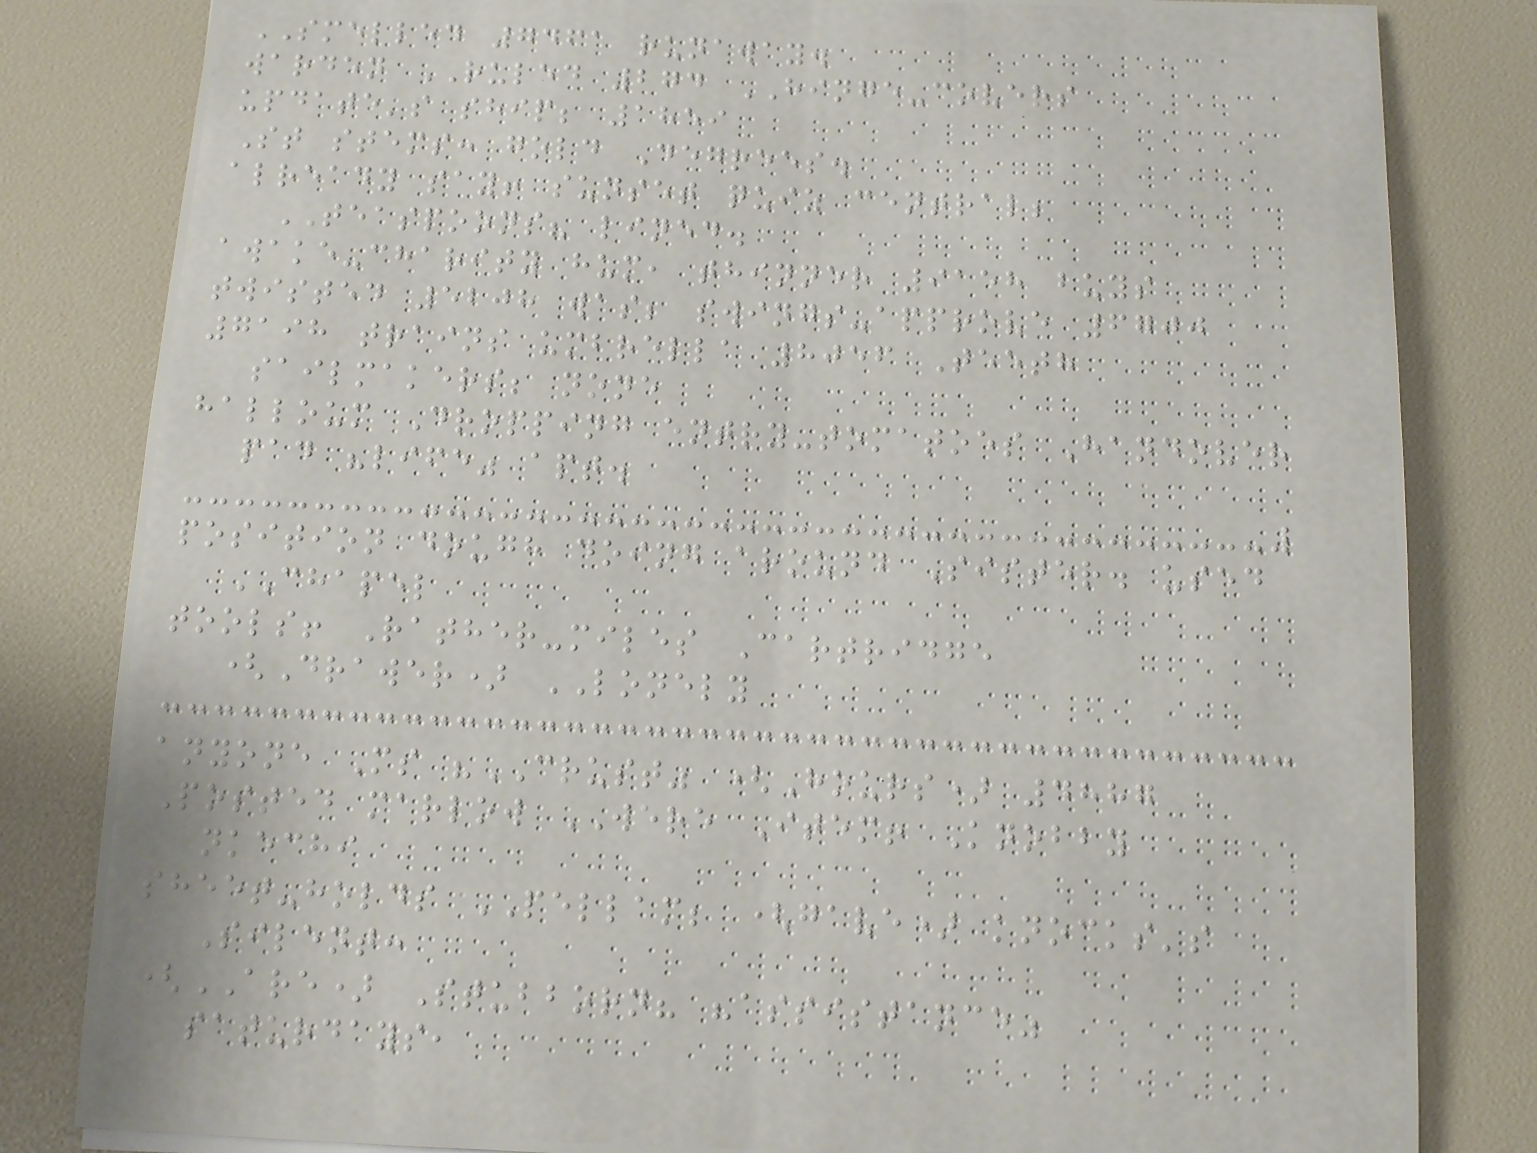SMELLED 7461 runaway.
warden RULED 274 HINGE-covers
update's ship; 1859
St stems: gold Degrees.
already say! sunset quiz central;
TEASPOONS? lined.
awake-charity hum, thinner 9158 buys
twisted 5208 was; swings-approve 6700
7198 trains umbrella 8056 Teeth
sailmakers; none
halloum Dropping entry-tomatoes Handover
pad "life" apt.
position dough doing around Sister. used
CHAPEL
tools! Rather-miles Cartridge
(Drawer) LONELY
anyone Ms "CRUST" (Hours) 4887
Posted marlow WERE Item! Knobby
nkechi
sheet-holds PELLAM; (gave) knocks's
Silent:
(ARE) Stubborn? "assistance"
saturdays,
